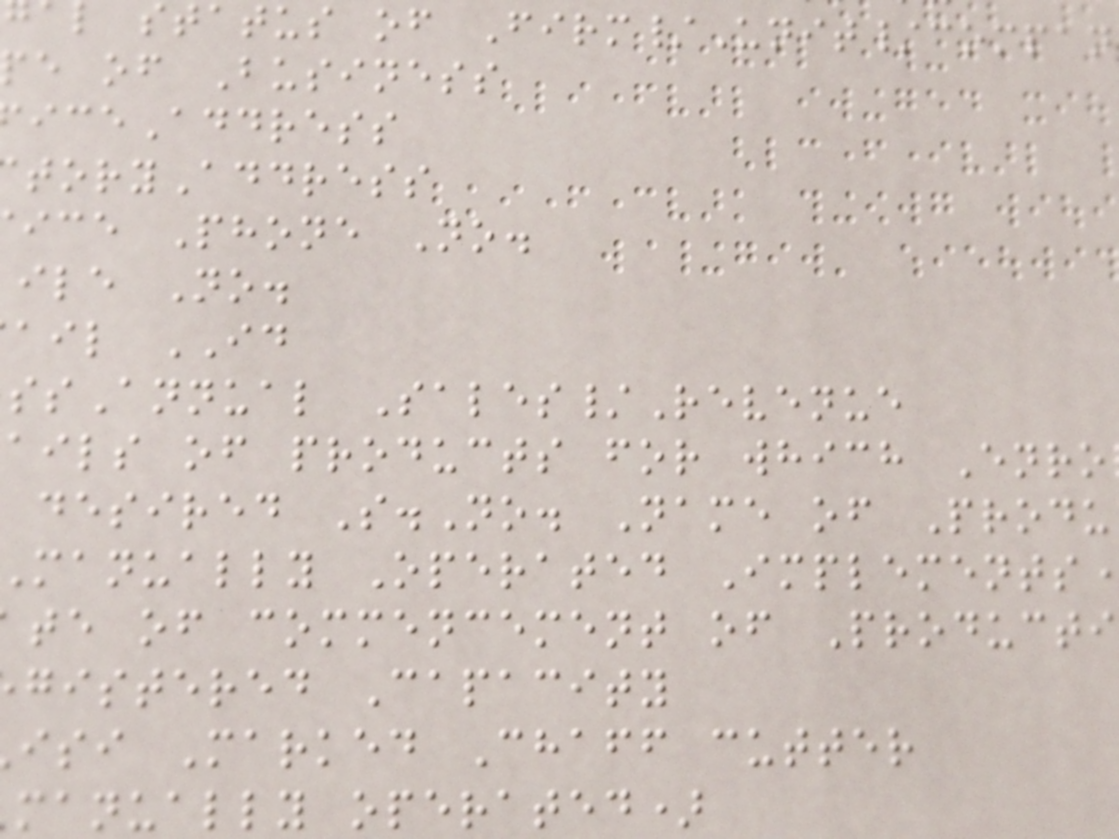status of Firm/Unit/compan
e of Business
iceAddress
toryAddress
ice Phone No.
ile No.
ail ID
ssAnnual Sales/Revenue
ails of products for which Enro
desired S.No. Name of Produ
manually Operated Implements
te of commencement of Producti
gistered Capacity
isi Marked Chaff cutter
manually operated)
